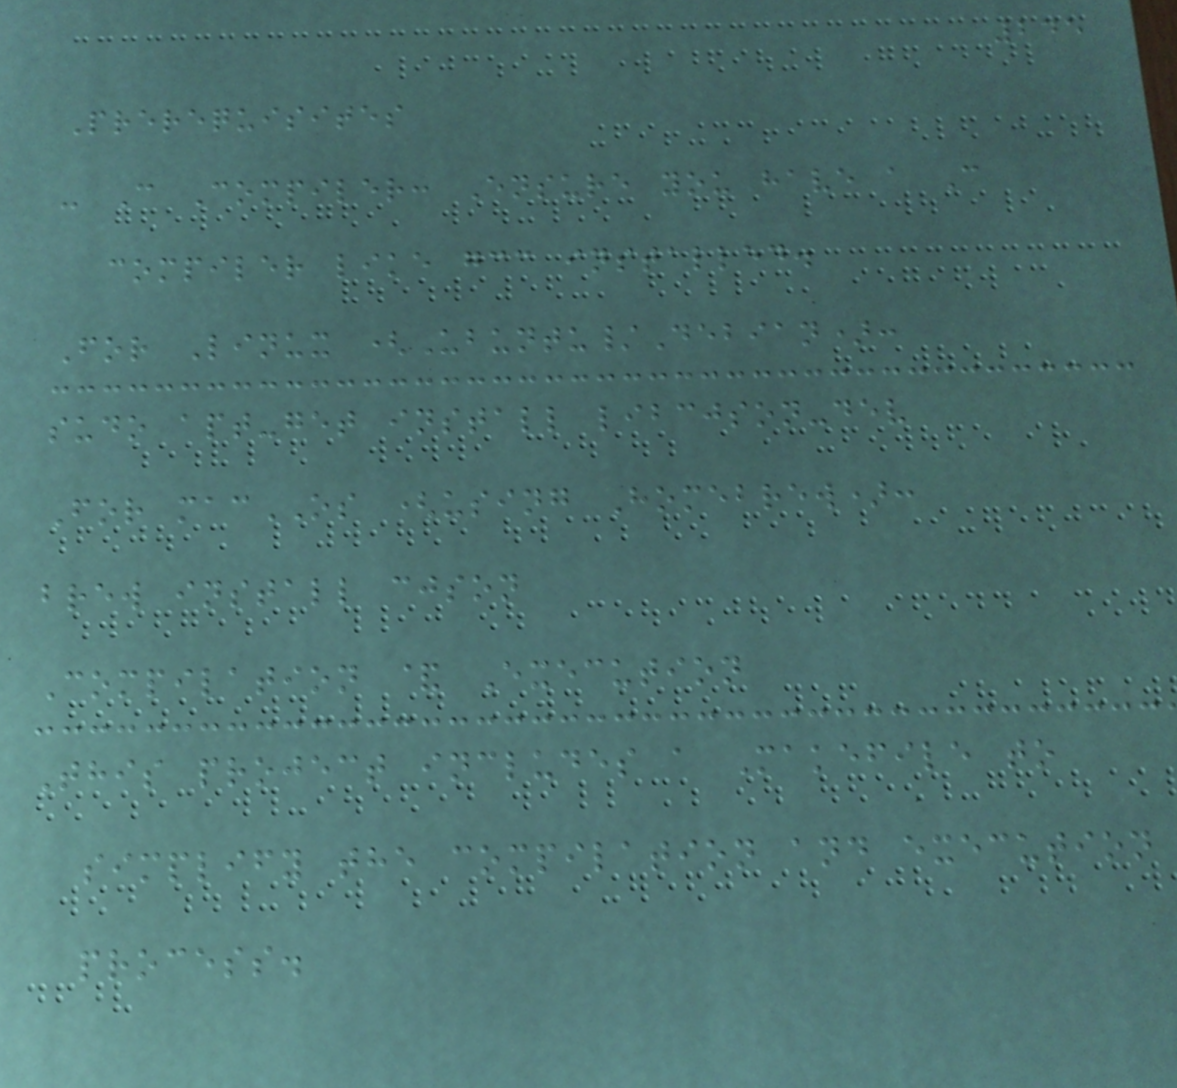245
Prerequisites
- C Compiler: Ensure you have a C
compiler like gcc installed.
For Linux (Ubuntu/Debian):
sudo apt-get install libcjson-dev
For macOS (using Homebrew):
brew install cjson
Compilation & Execution
This project includes a Makefile to
simplify the compilation and execution
process.
